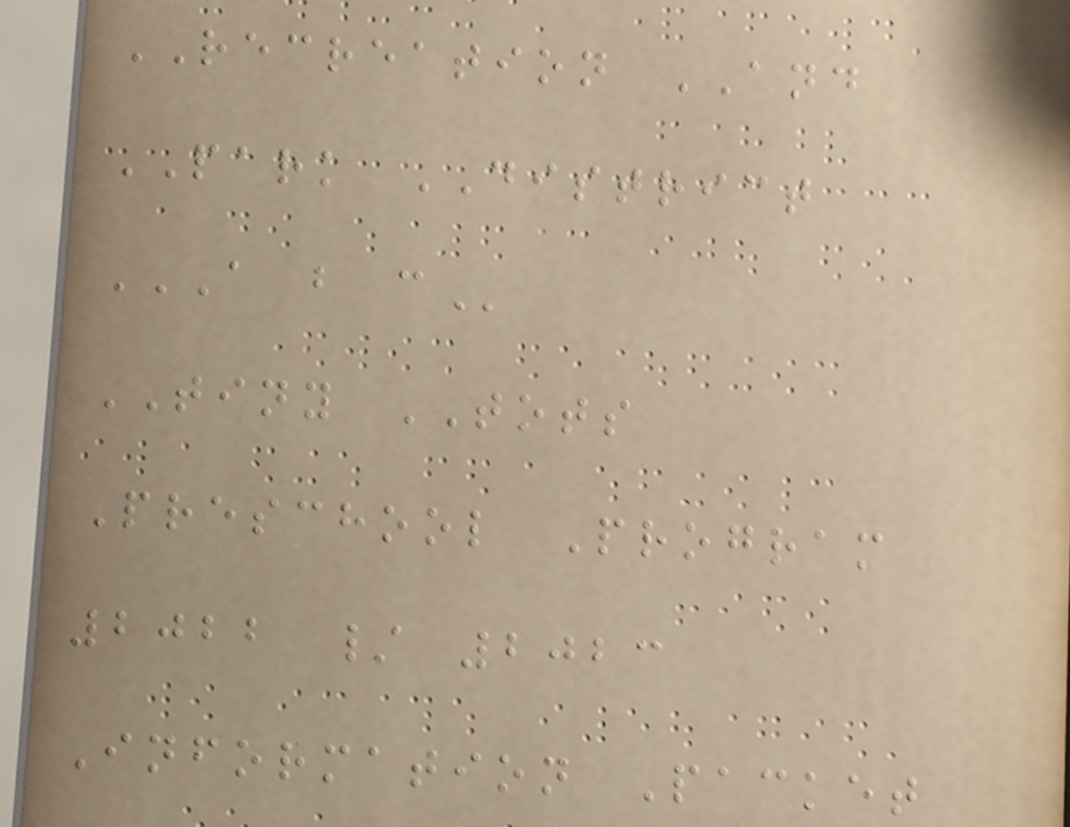RECREATION AND
PARK DISTRICT
A B C
TINY TOTS
Preschool Program
2022 / 2023
Information Packet
